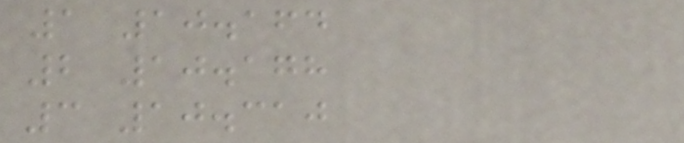1 10.164
2 10.178
3 10.310
